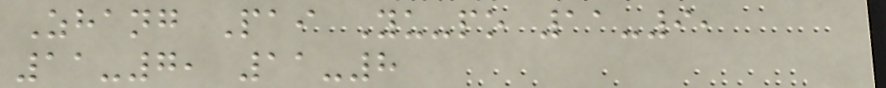Zhang Pai Yu-po 11-9,
11-7, 11-8
